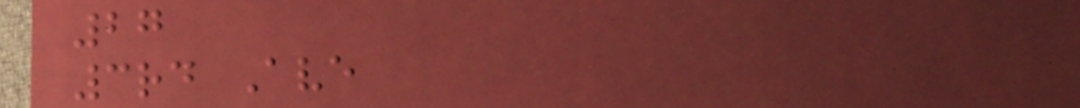27
3rd Ave
